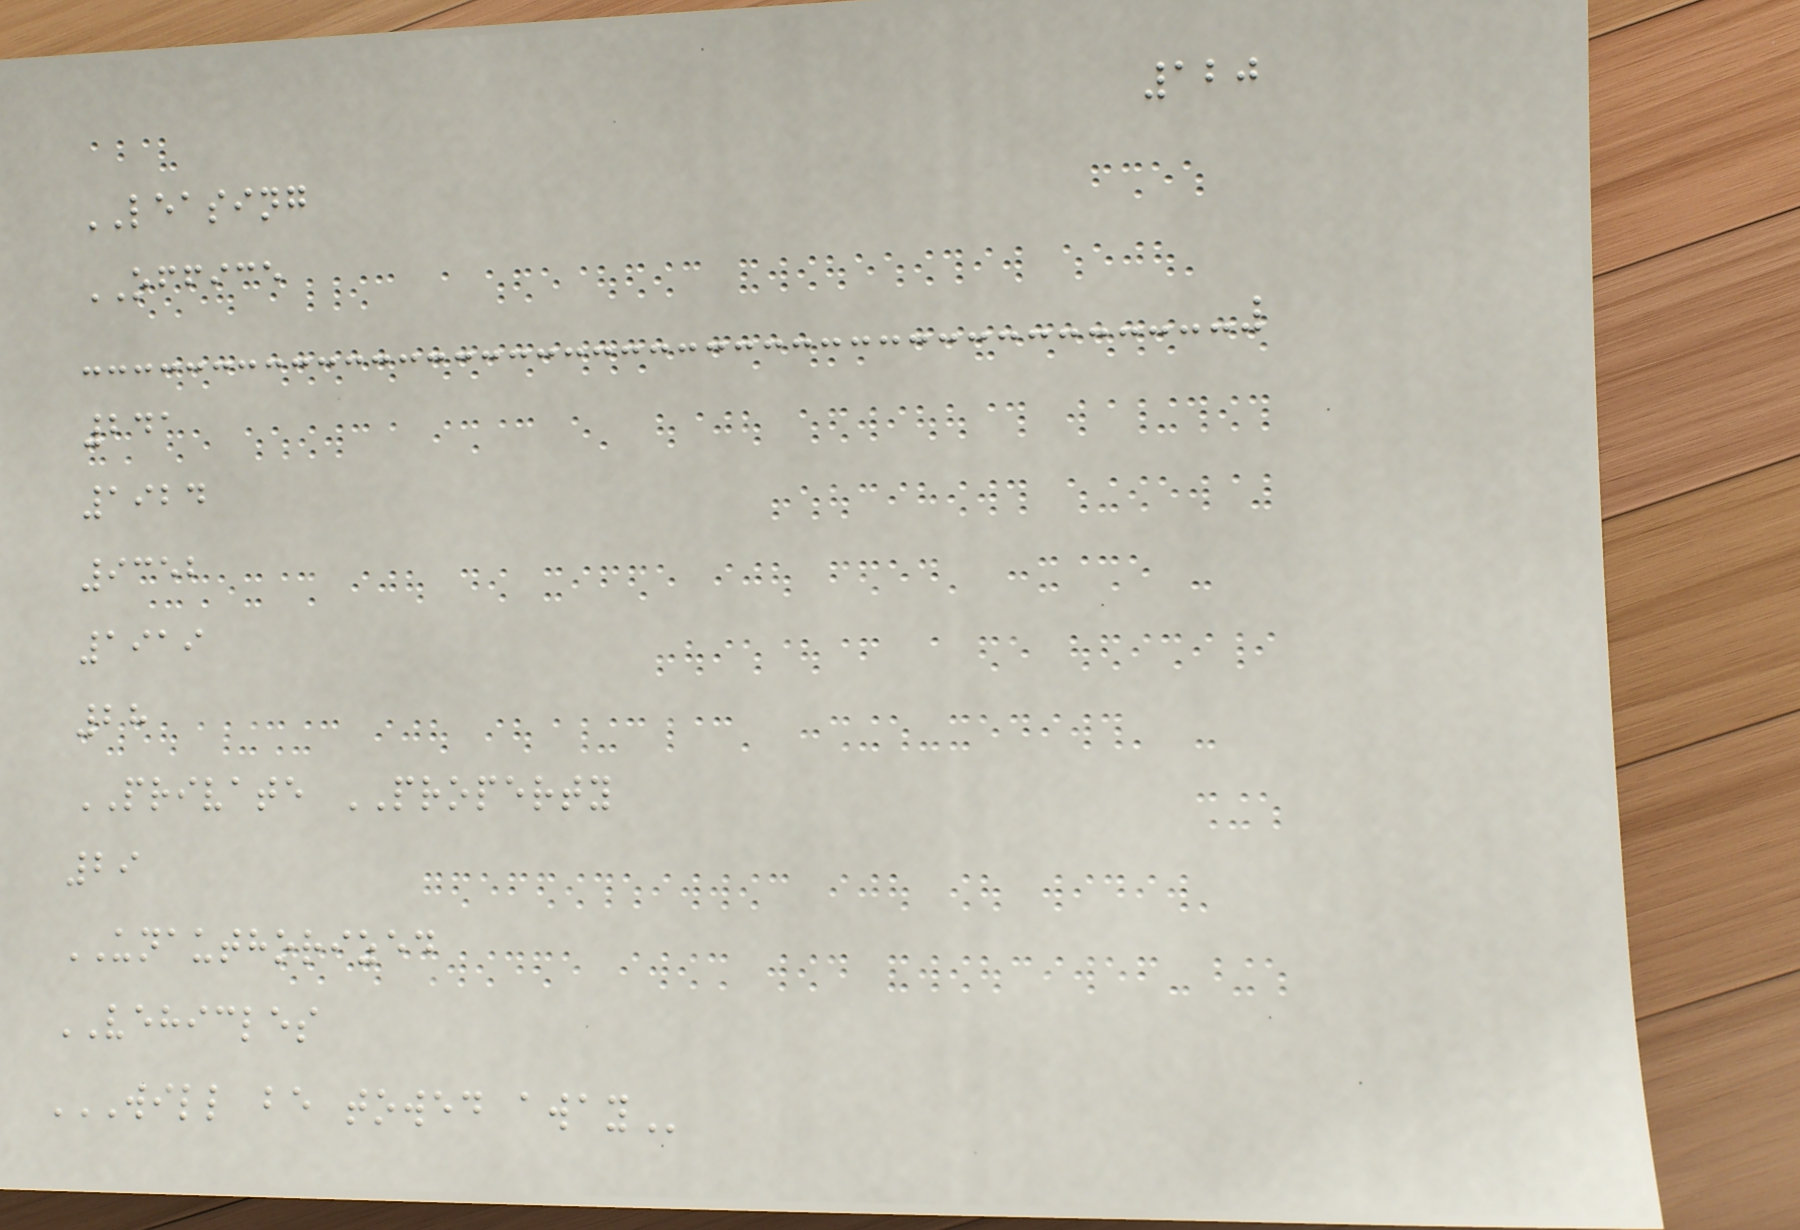120
LEASING
OFFICE
241
1924
9352
1919
28
PRIVATE PROPERTY
29
UNAUTHORIZED
VEHICLES
WILL BE TOWED AWAY
